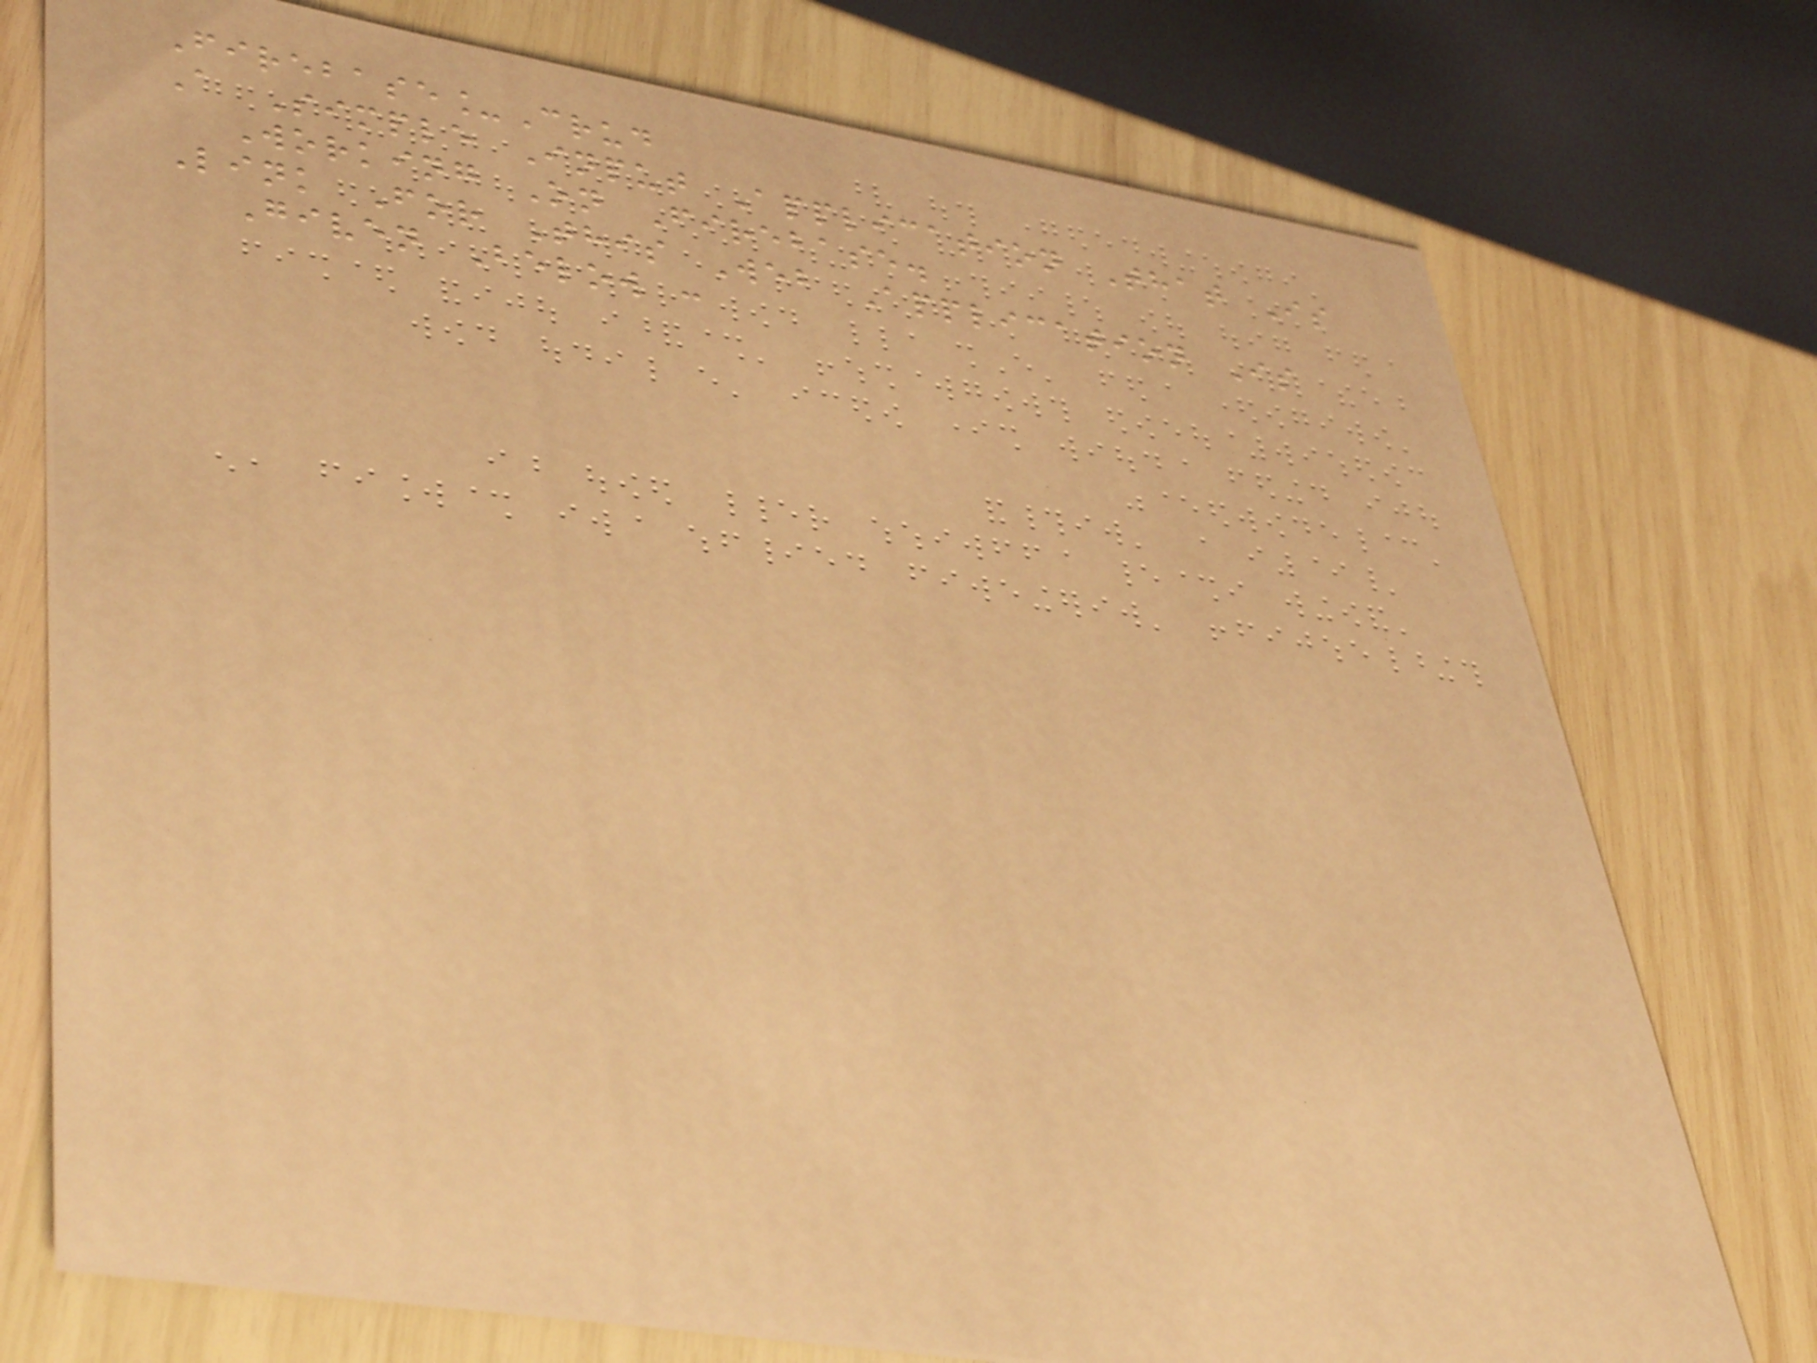Firebase_Crud
A Simple Input Application That Is
Working On Firebase.
Link For This Web Application Is
Given Below :
